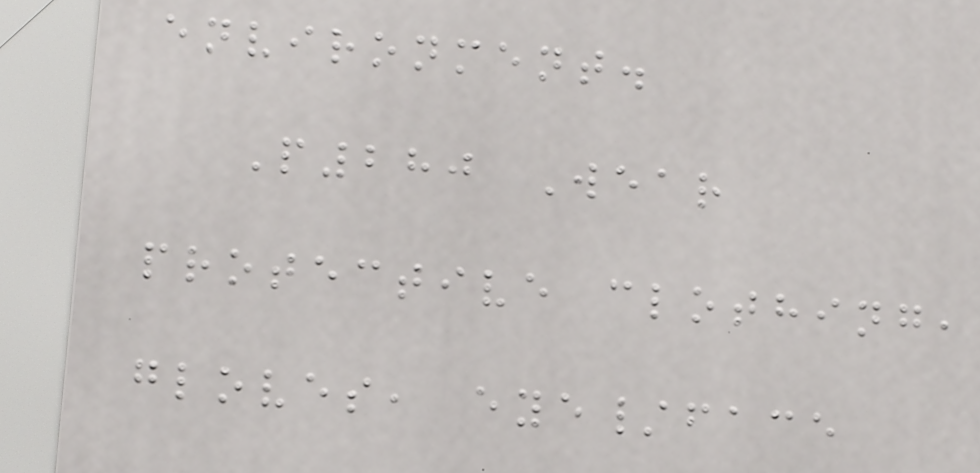environment.
P280 Wear
protective clothing,
gloves, eye/face
